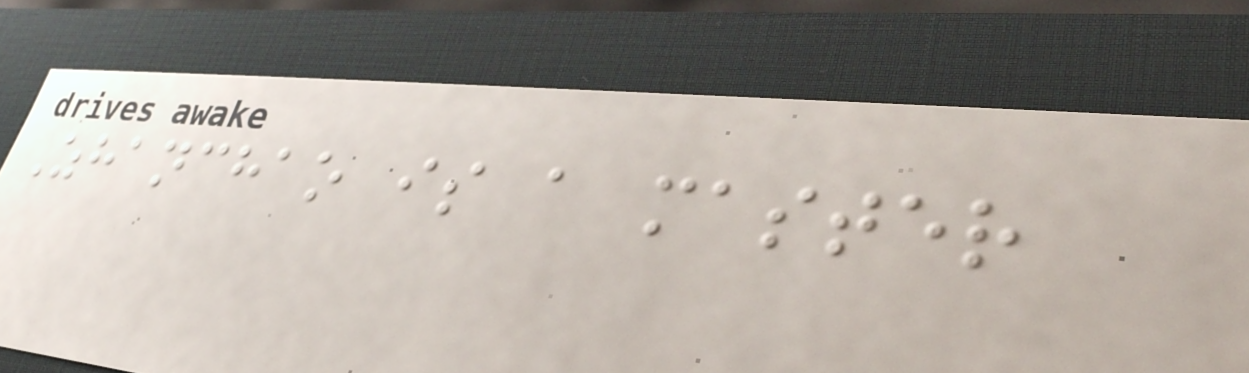Zhanchao is a master
